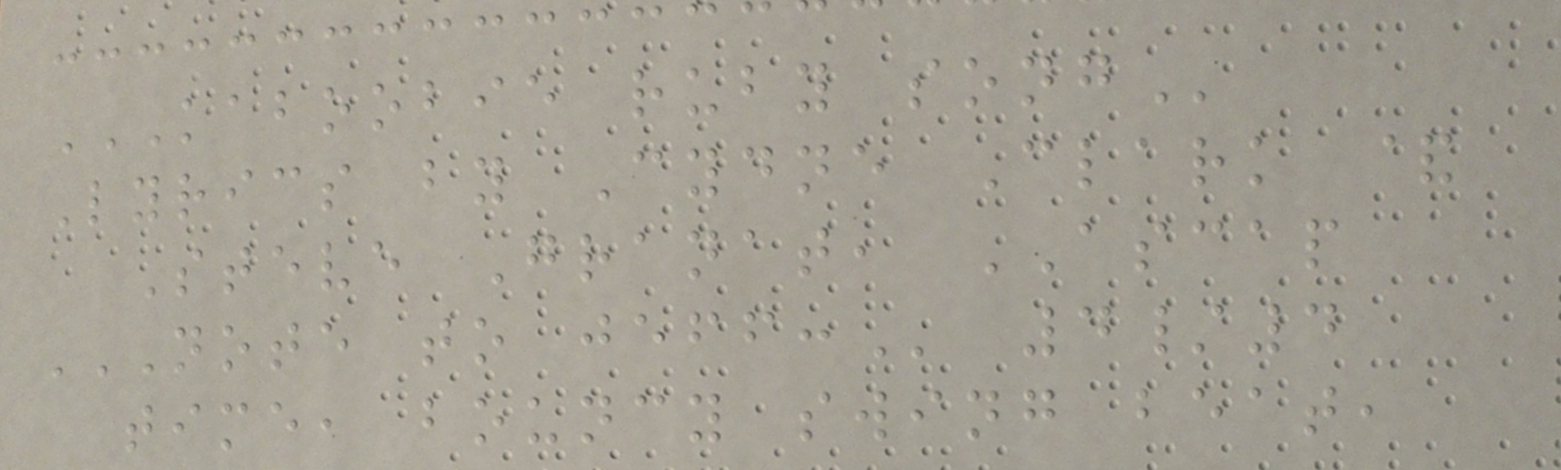KABOOBIE RUBY SONG
Lyrics by Cydne Clark &
Steve Granat, ASCAP
NOTE TO JEFF: 4/4
time, bouncy swing beat,
